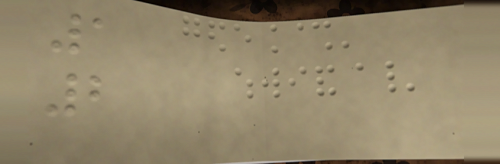1
2
